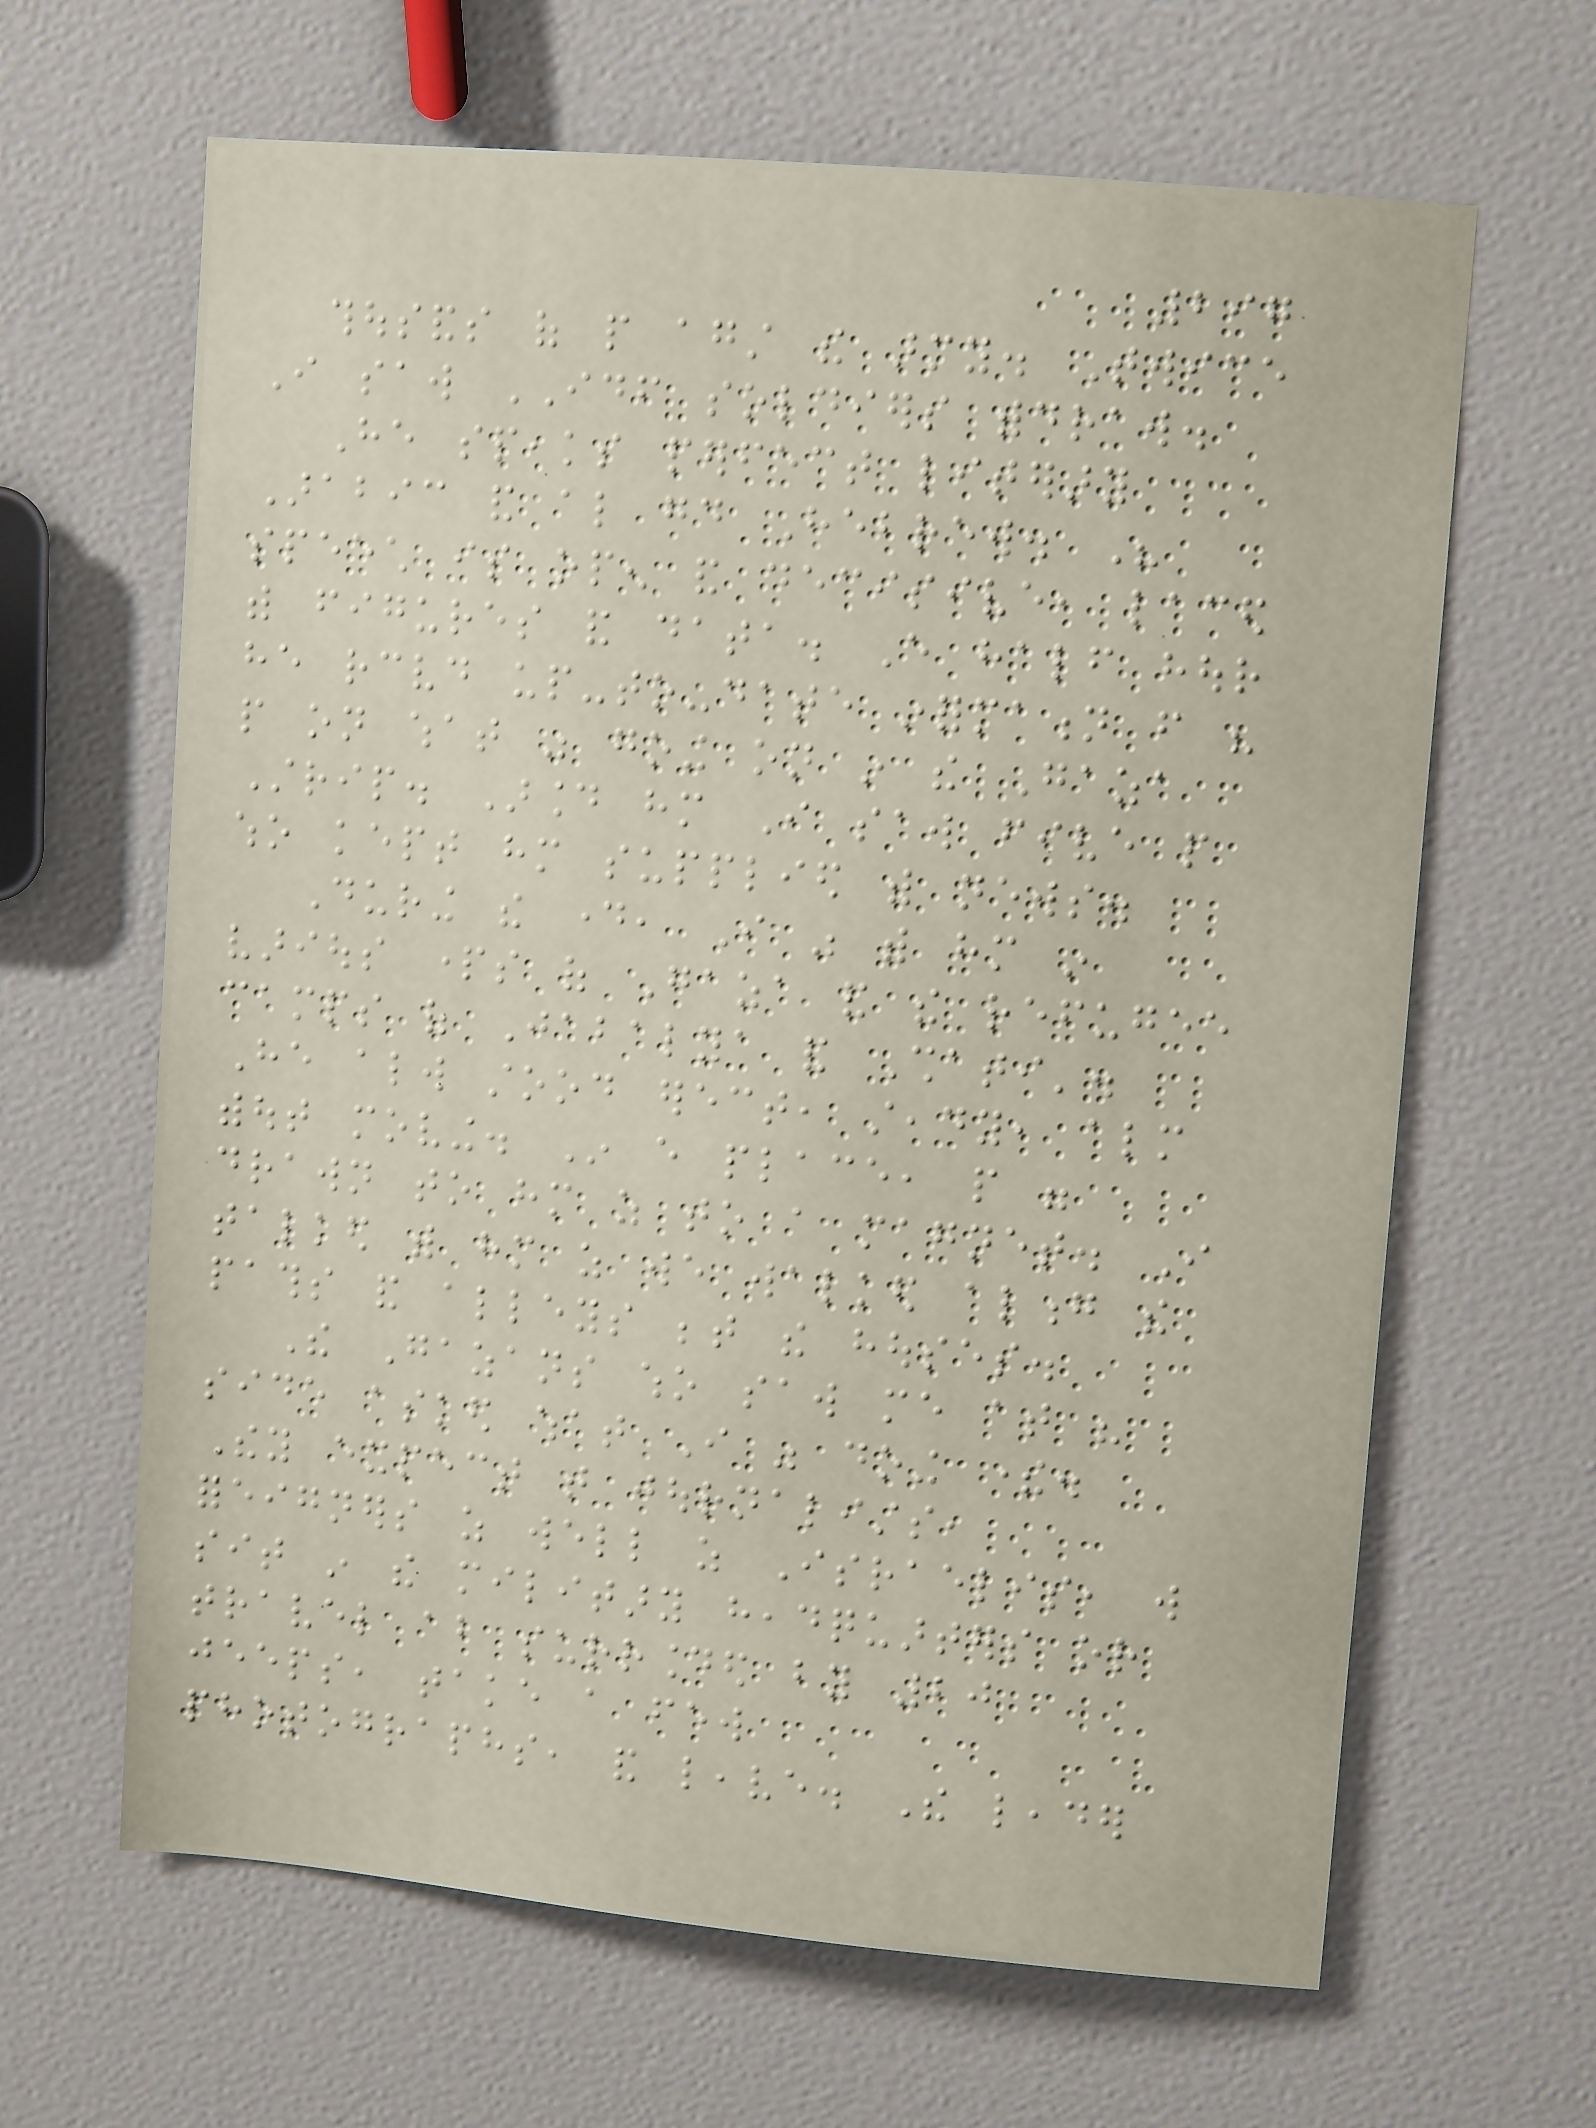297
thousands of people against the army. Twice
I saw IDF soldiers withdraw.
He speaks perfect literary
Arabic and also good Hebrew. His
speech is open and decisive, laced
with figures and data. Every half hour
he received up-to-date information from his
people on what was going on in the Gaza
Strip. Around him I saw five people
who kept him supplied with news.
During the day, I was with him in
various parts of Gaza and the refugee
camps of Jabalya and Shati'.
He always stood erect, steady, almost
without moving. In every place, people were
drawn to him as to a magnet. I
talked with him as we walked along the
paths and alleys between the houses.
The Gazans who saw me at his
side asked what I was doing there.
They expect that journalists,
foreigners as well as Israelis, will
sit in the military headquarters or
travel about surrounded by 20
jeeps, take a few
photographs, and leave. The leader
